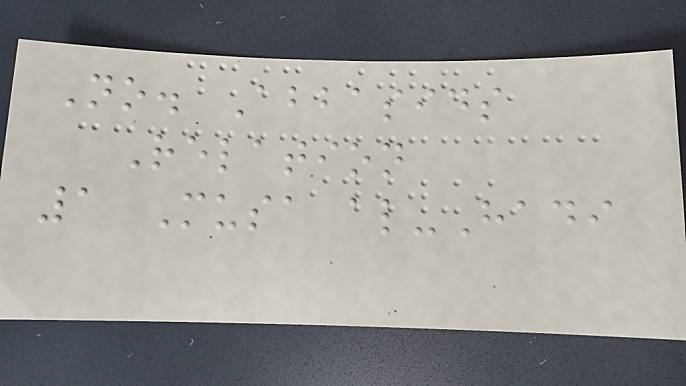No. Abbasids
Relation
1 Musa al-Hadi
